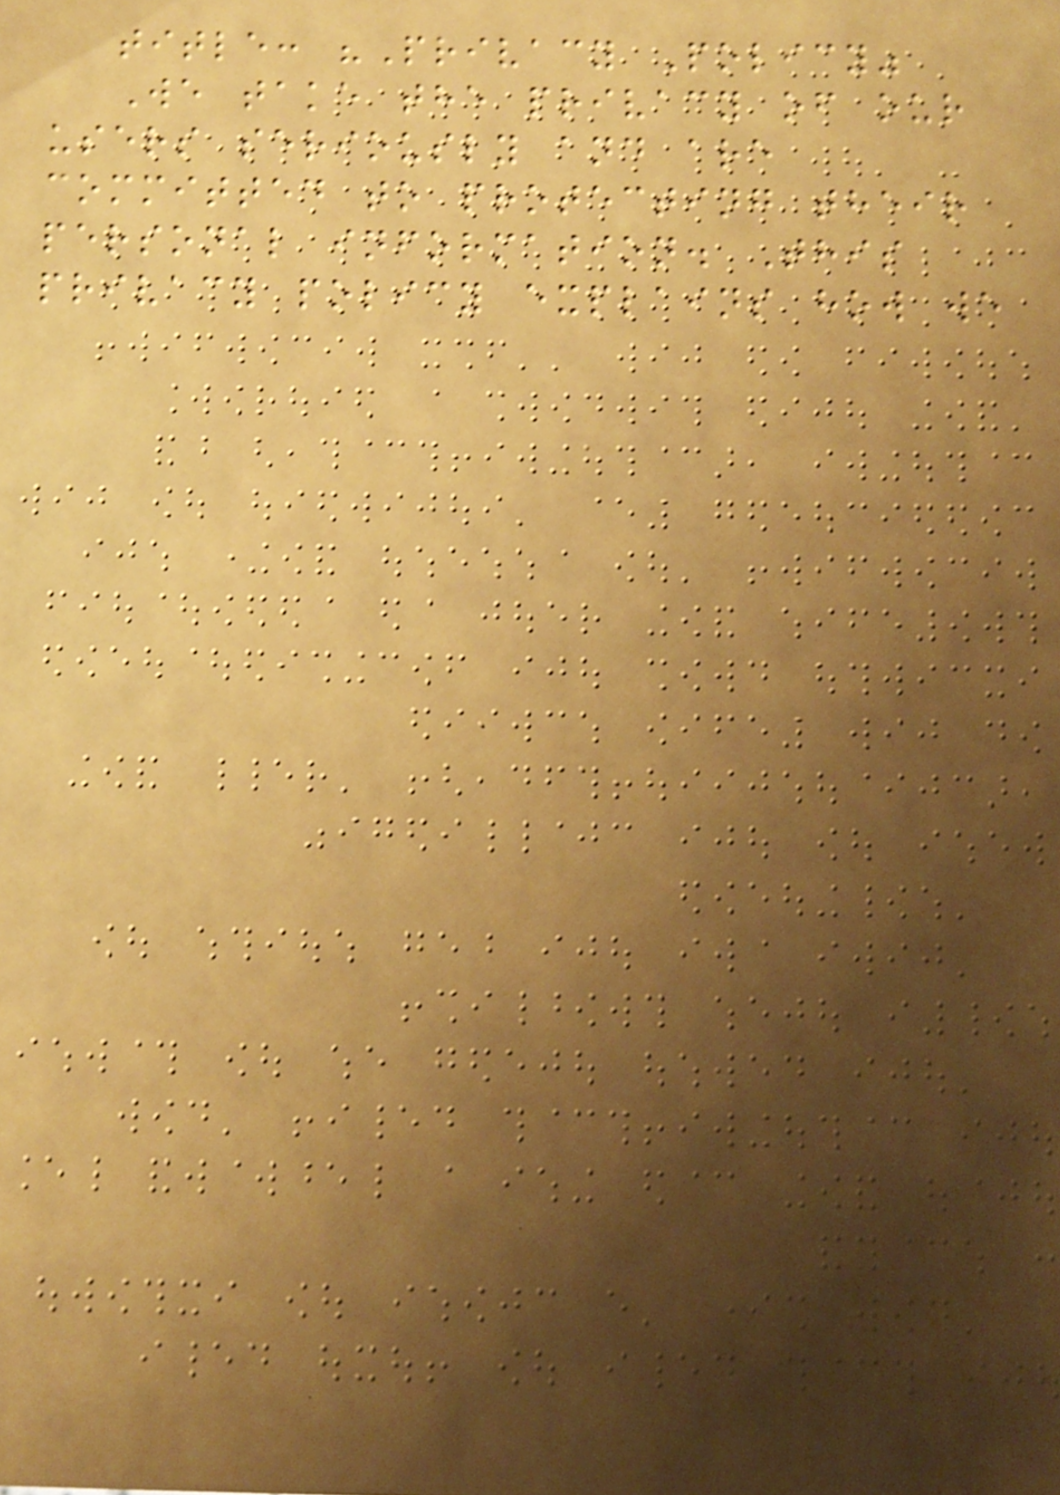title: "Privacy Policy"
We take the privacy of our
users seriously and are
committed to protecting their
personal information. This
privacy policy explains how we
